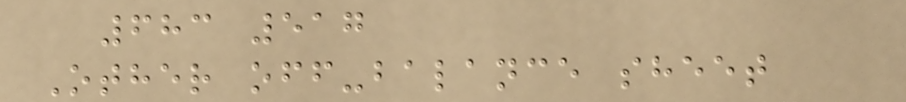683 517
Other off-balance sheet
